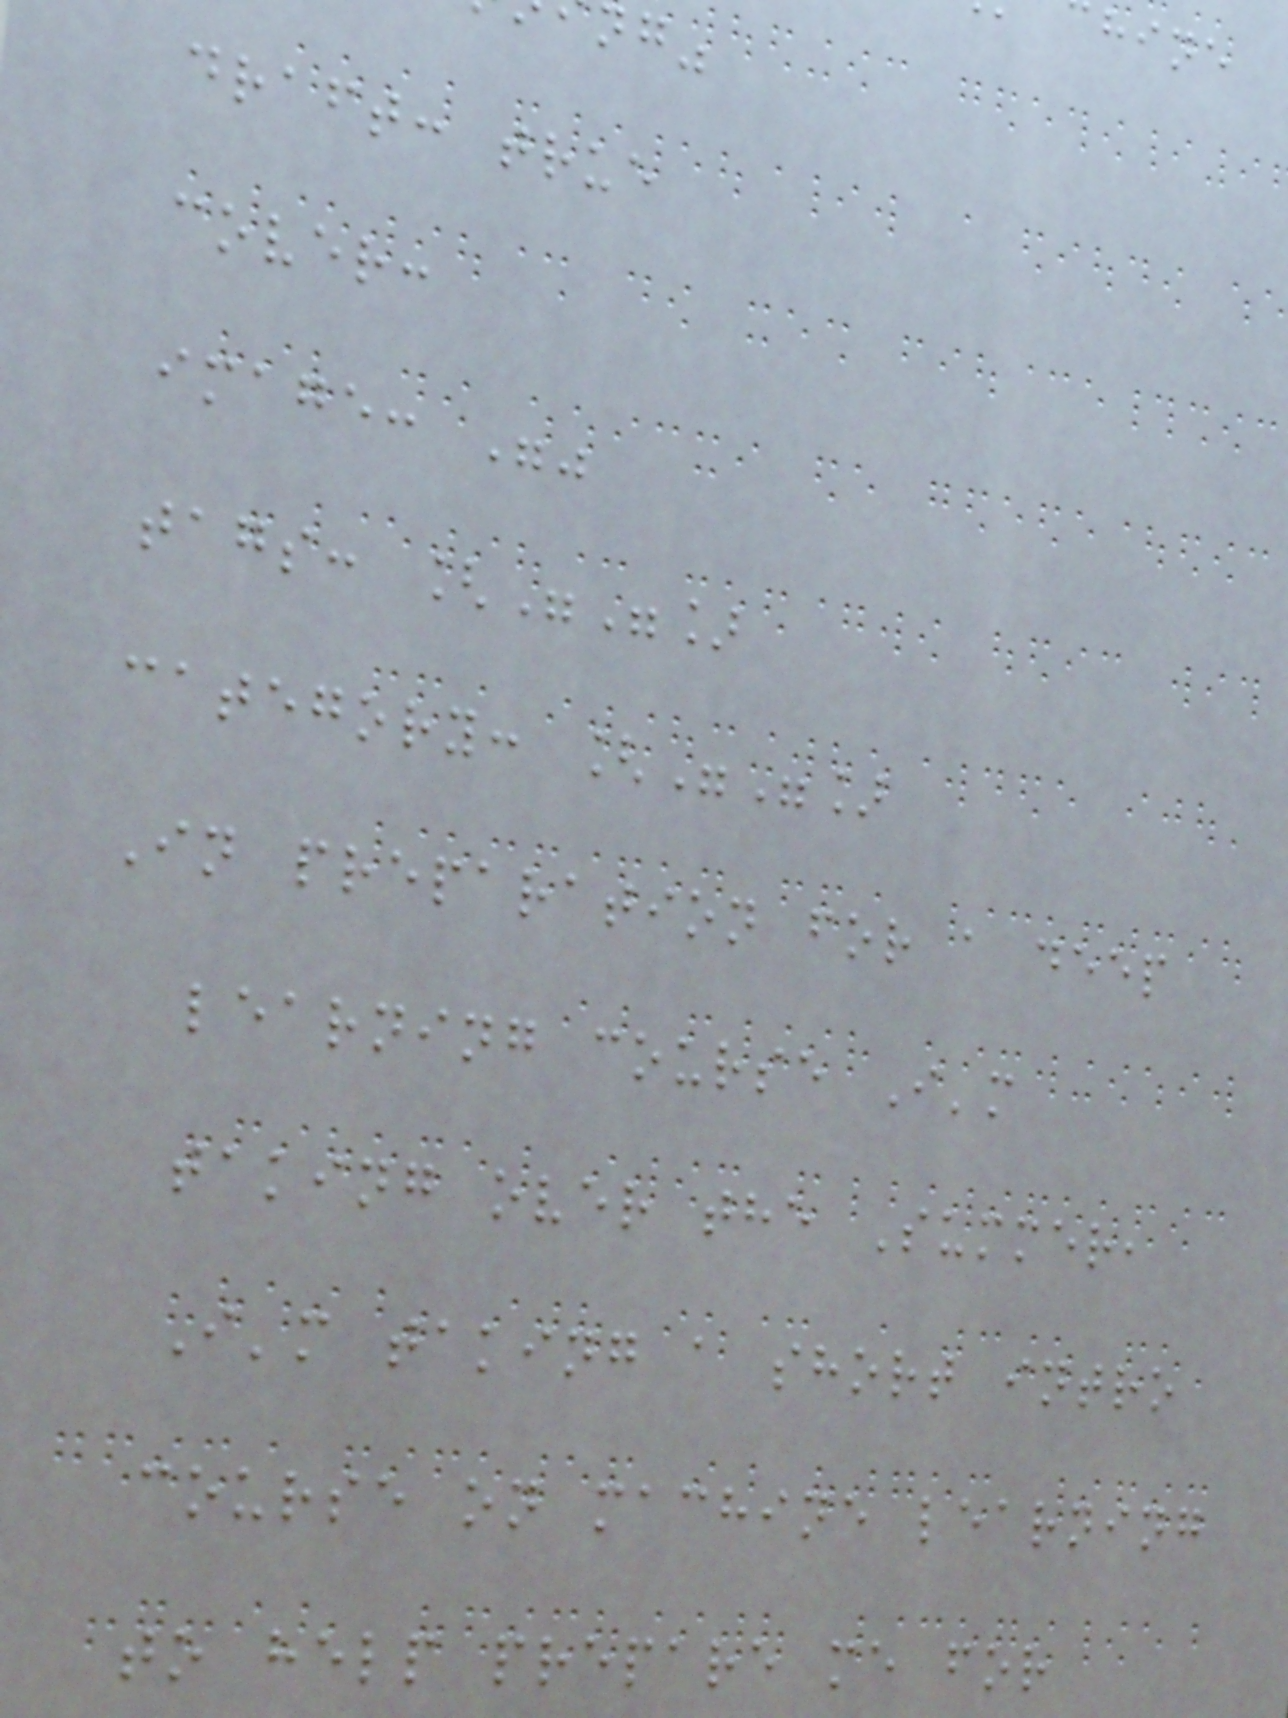draft: true
cover:
image: ""
tags: [""]
category: [""]
In preparation for a deep
learning course I'm
taking over the Summer,
I'm taking a short intro
course on machine learning
to help prepare me for
